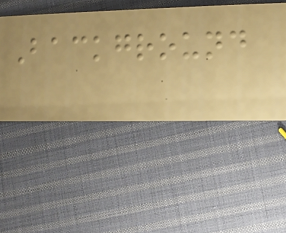Background
